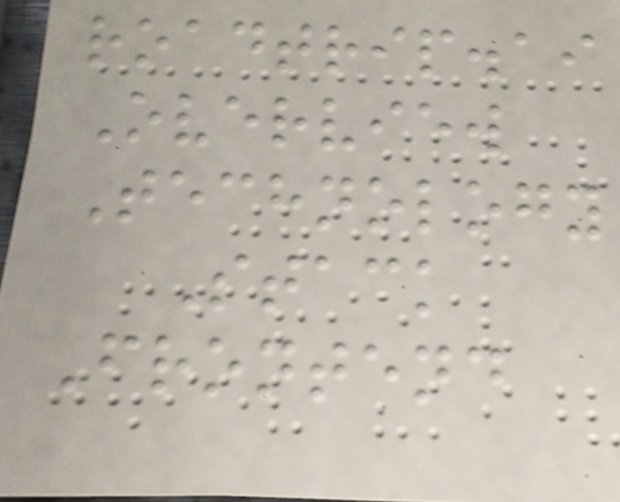roadtrip.ai
Overview
Technology
Stack
Frontend
